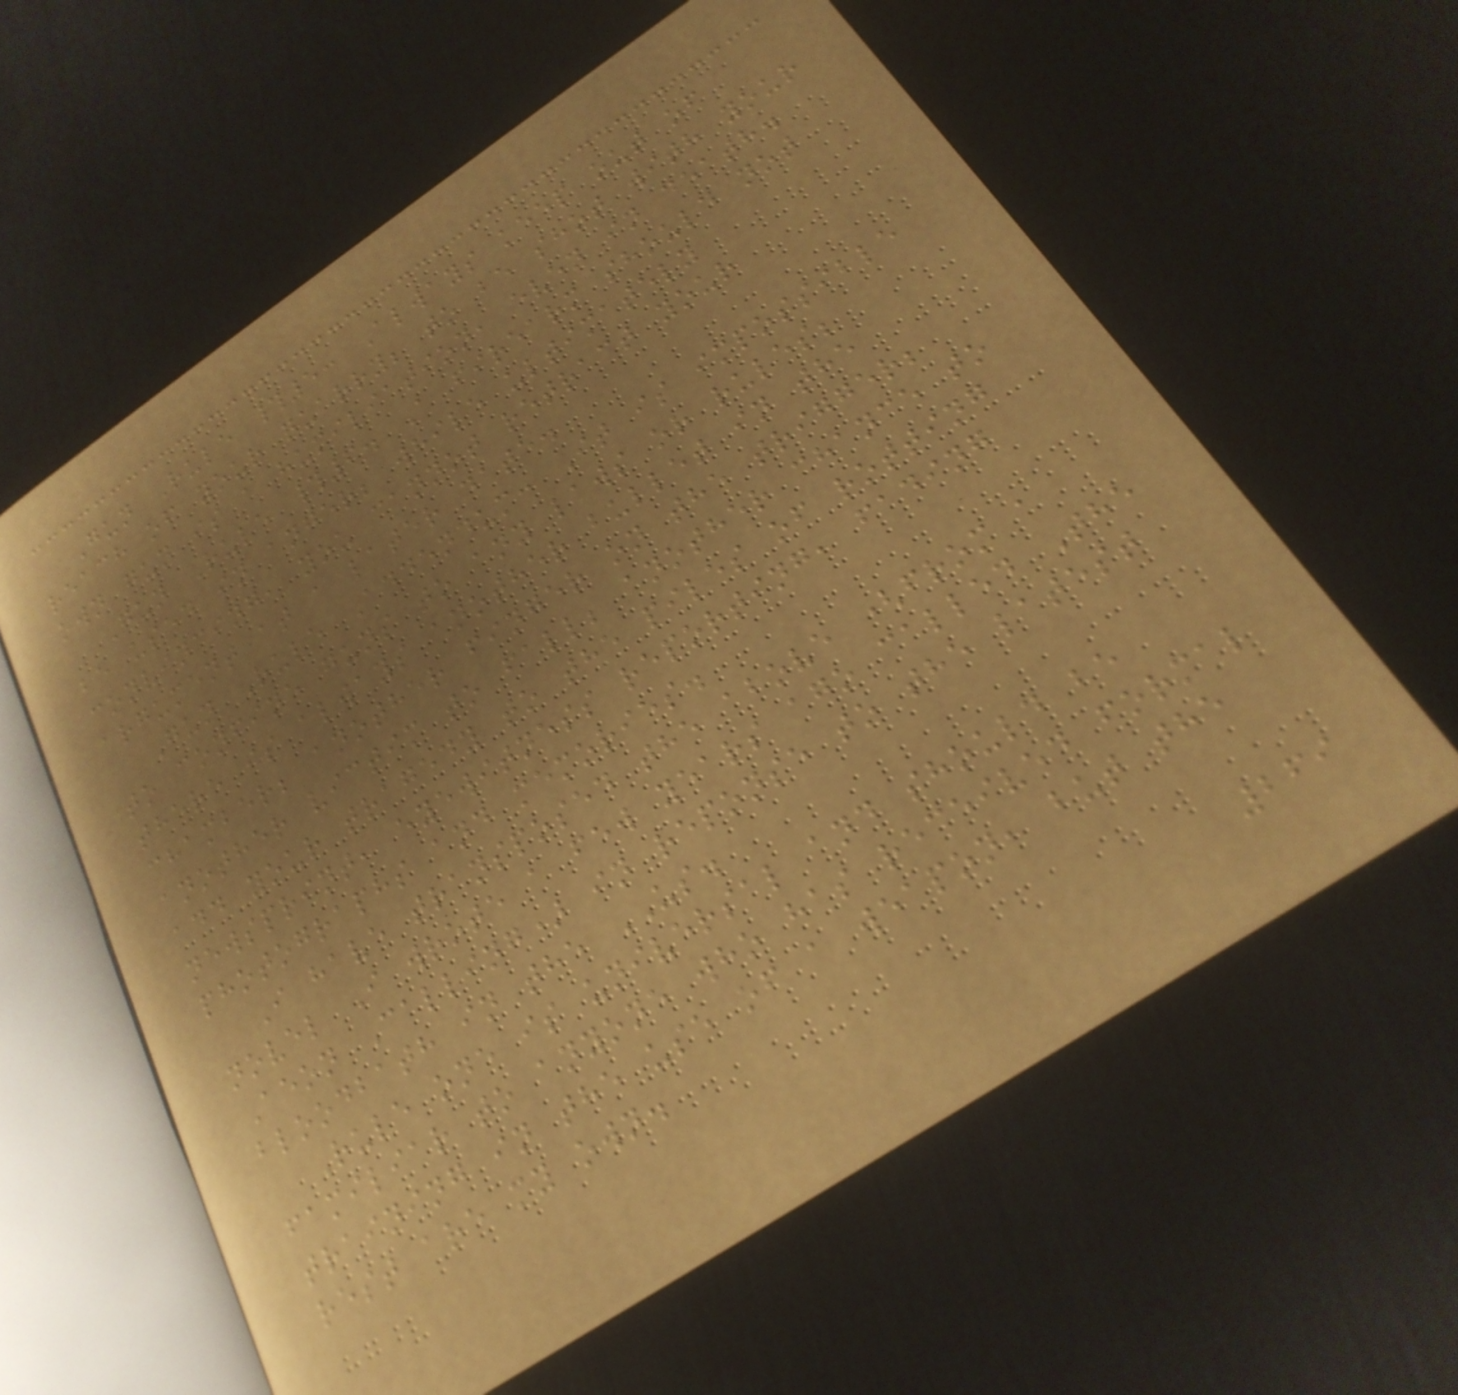Gun Rule #5: Always keep out of
reach of your quarry; to be shot with your
own gun is a humiliation, even in death.
Gun Rule #6. A firearm should not
be used in anger; while ultimately
convincing, you cannot retract your
argument at a later date.
Gun Rule Addendum: It is impossible
to confine guns to any laws or rules;
there is always another bullet in the
chamber; another finger on the trigger;
another victim to fall; another chance to
add your tragedy to the piles of rotting
newsprint, eyewitness reporting, fading
photographs and memories.
I have transposed the above (from a
novel I wrote a few years ago called The
Aeon Calling) in reponse to the latest
bloodbath in the US.
Rule one is universal and should be
familiar to anyone who has received formal
training in the use of a weapon, but the
rest are my own.
269
